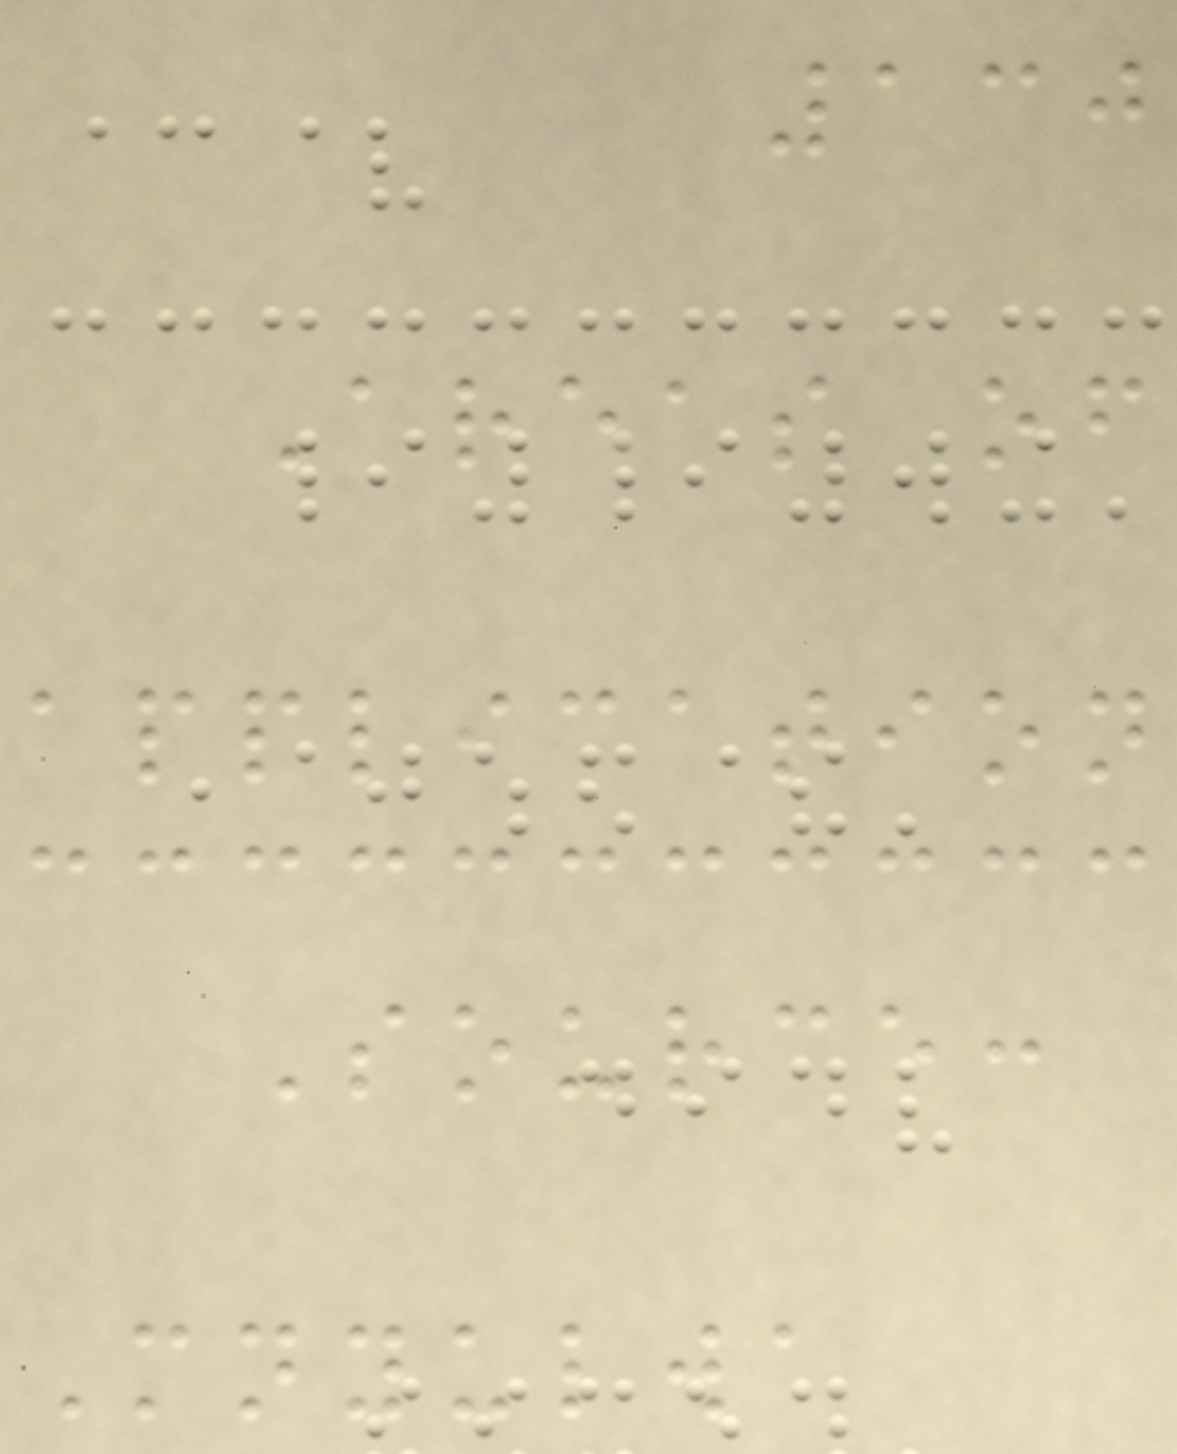130
Areas of
application
Source:
Mnyulwa
